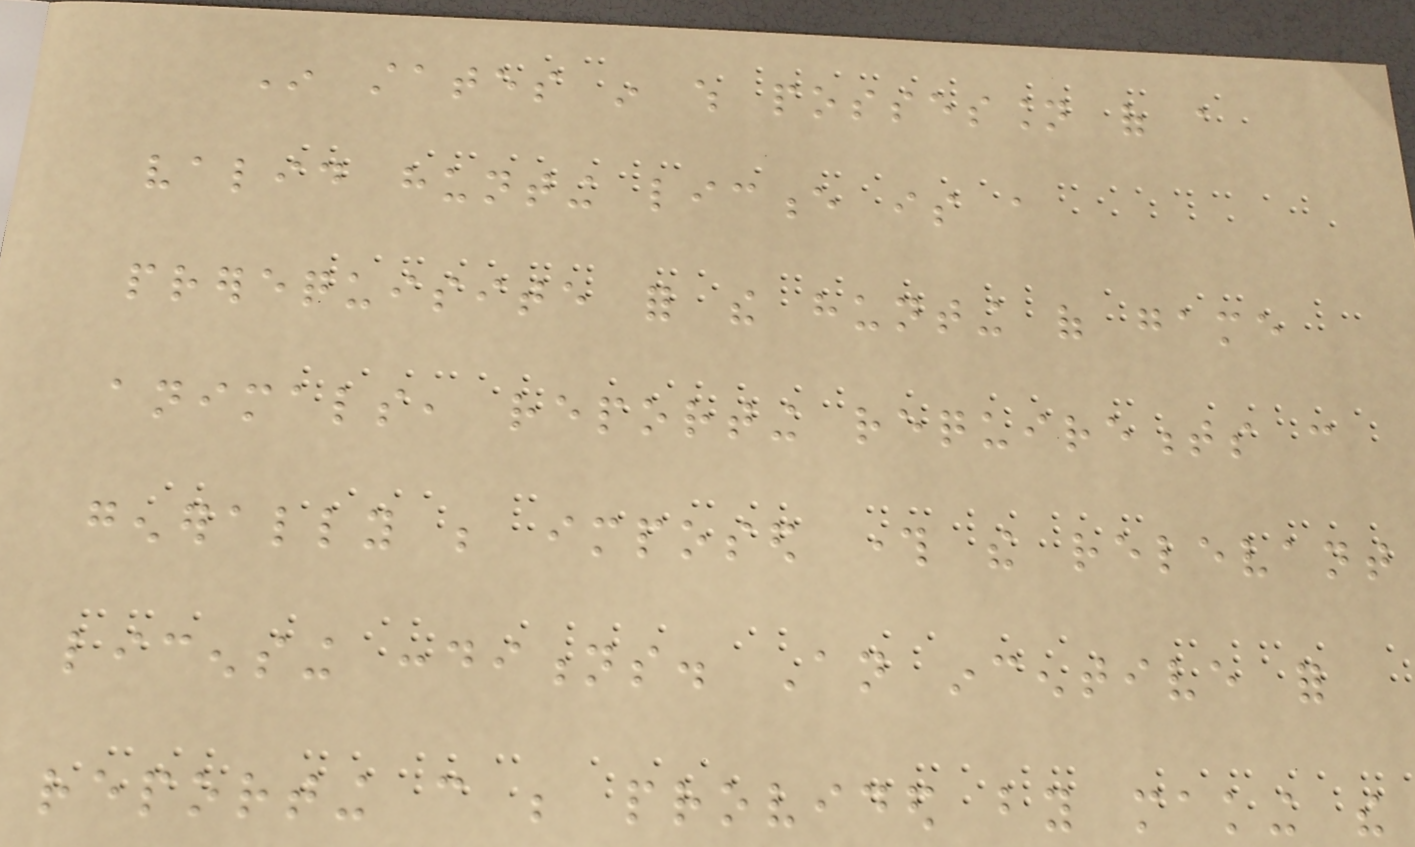In states in which possession of a
valid hunting licence is a
prerequisite for the hunting of game
animals, reporting requirements can
generally be imposed through the relevant
licensing conditions. An incentive for
reporting can be provided by making the
